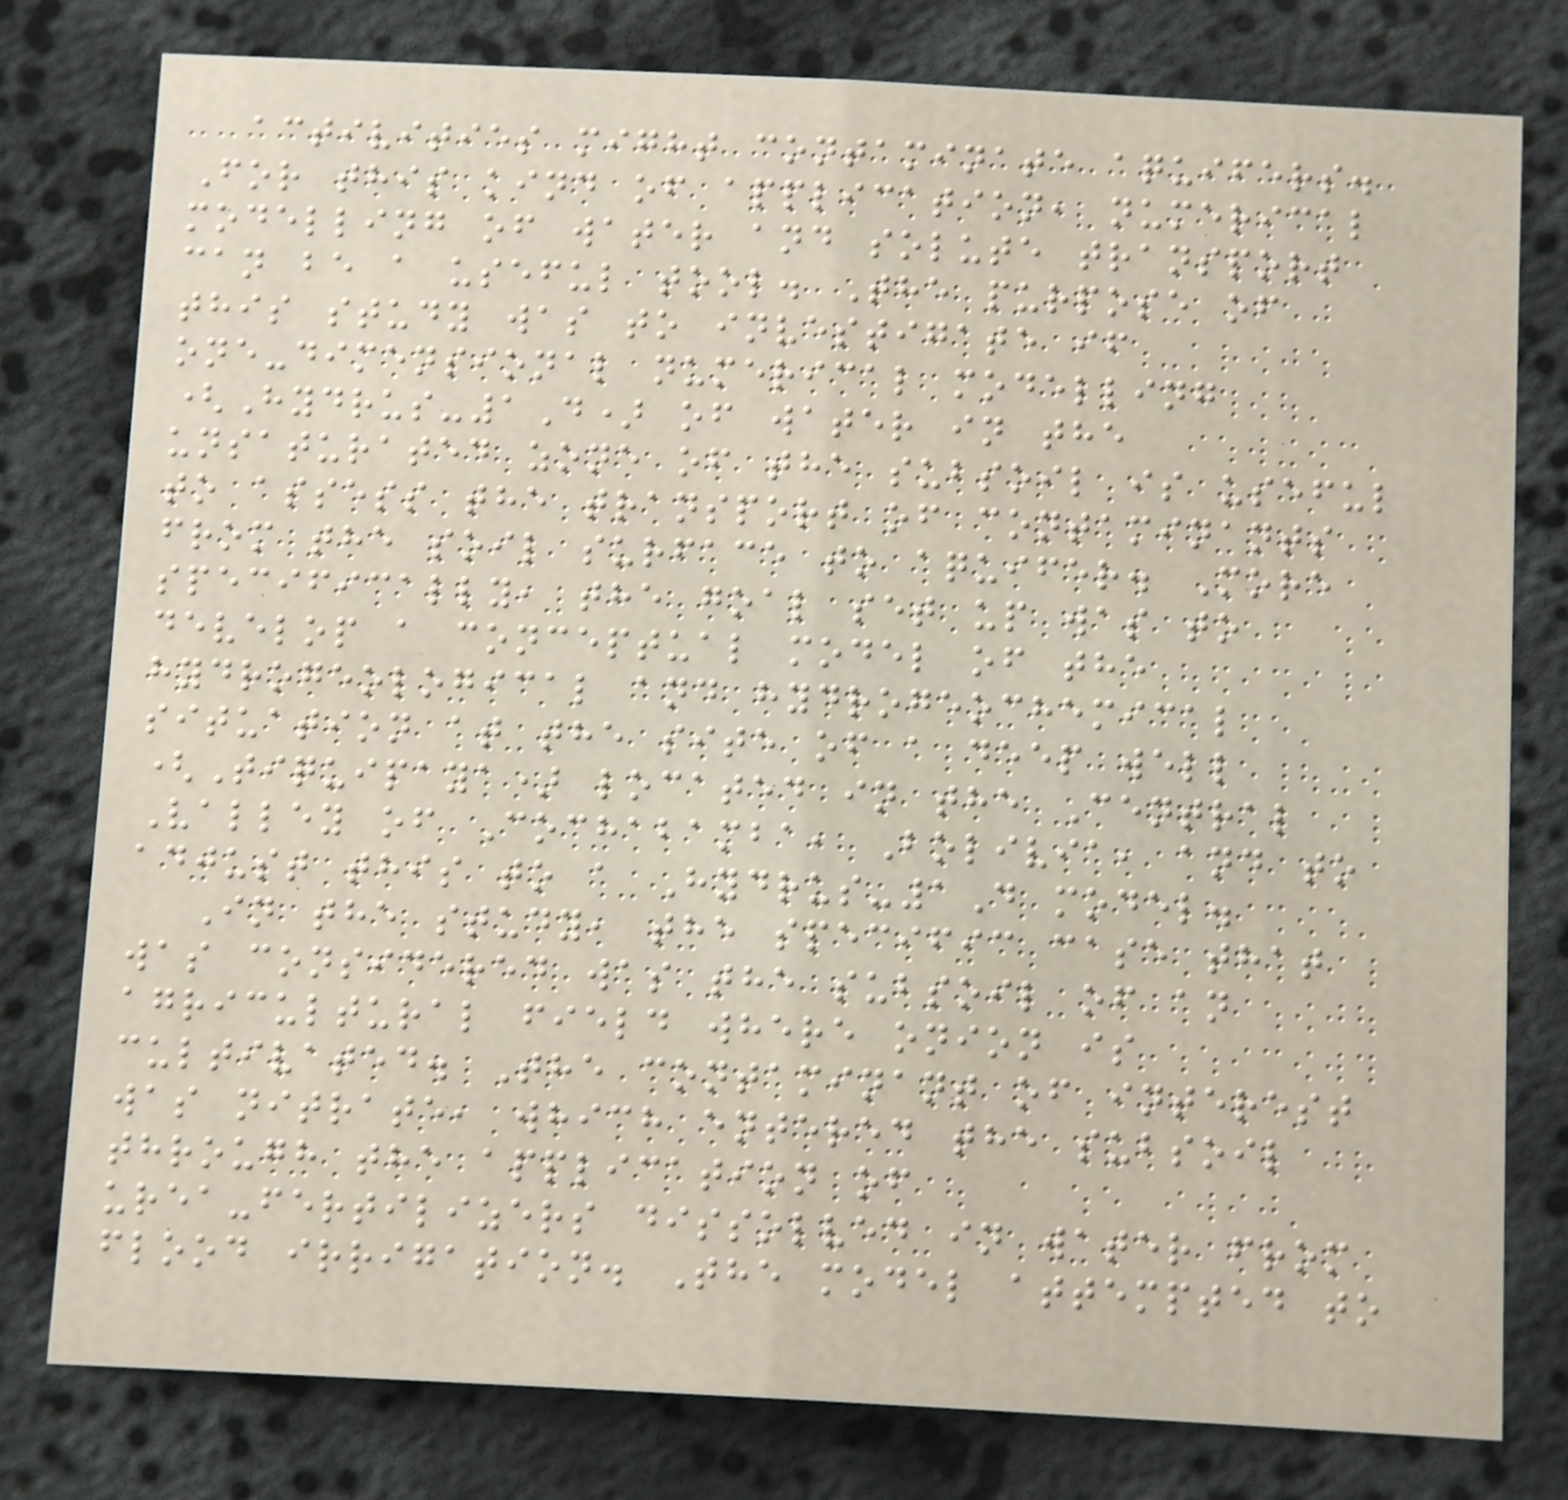activities might contaminate aquifers.
For this kind of application, numerical
modelling of water and solute transport
can be a useful tool. The purpose of
this study was to investigate if
one-dimensional numerical modelling
(Hydrus-1D) of water in the
unsaturated zone of the subsoil is useful
to assess the transport of contaminants
from the soil surface to aquifer. More
specifically, the goal set up was to
develop a conceptual model of the
hydrogeological and hydrogeochemical
situation at the site of a deep well
(Tiquipaya) located in the Central
Valley of Cochabamba, Bolivia, and to
adjust this to a Hydrus-1D model.
In the study, the specific case that
was considered was the subsoil of an
agricultural field where onion is
cultivated. The contaminant of interest
was nitrate, which entered the subsoil
through the application of
urea-fertilizers dissolved in water from
flood irrigation. The model attempted to
